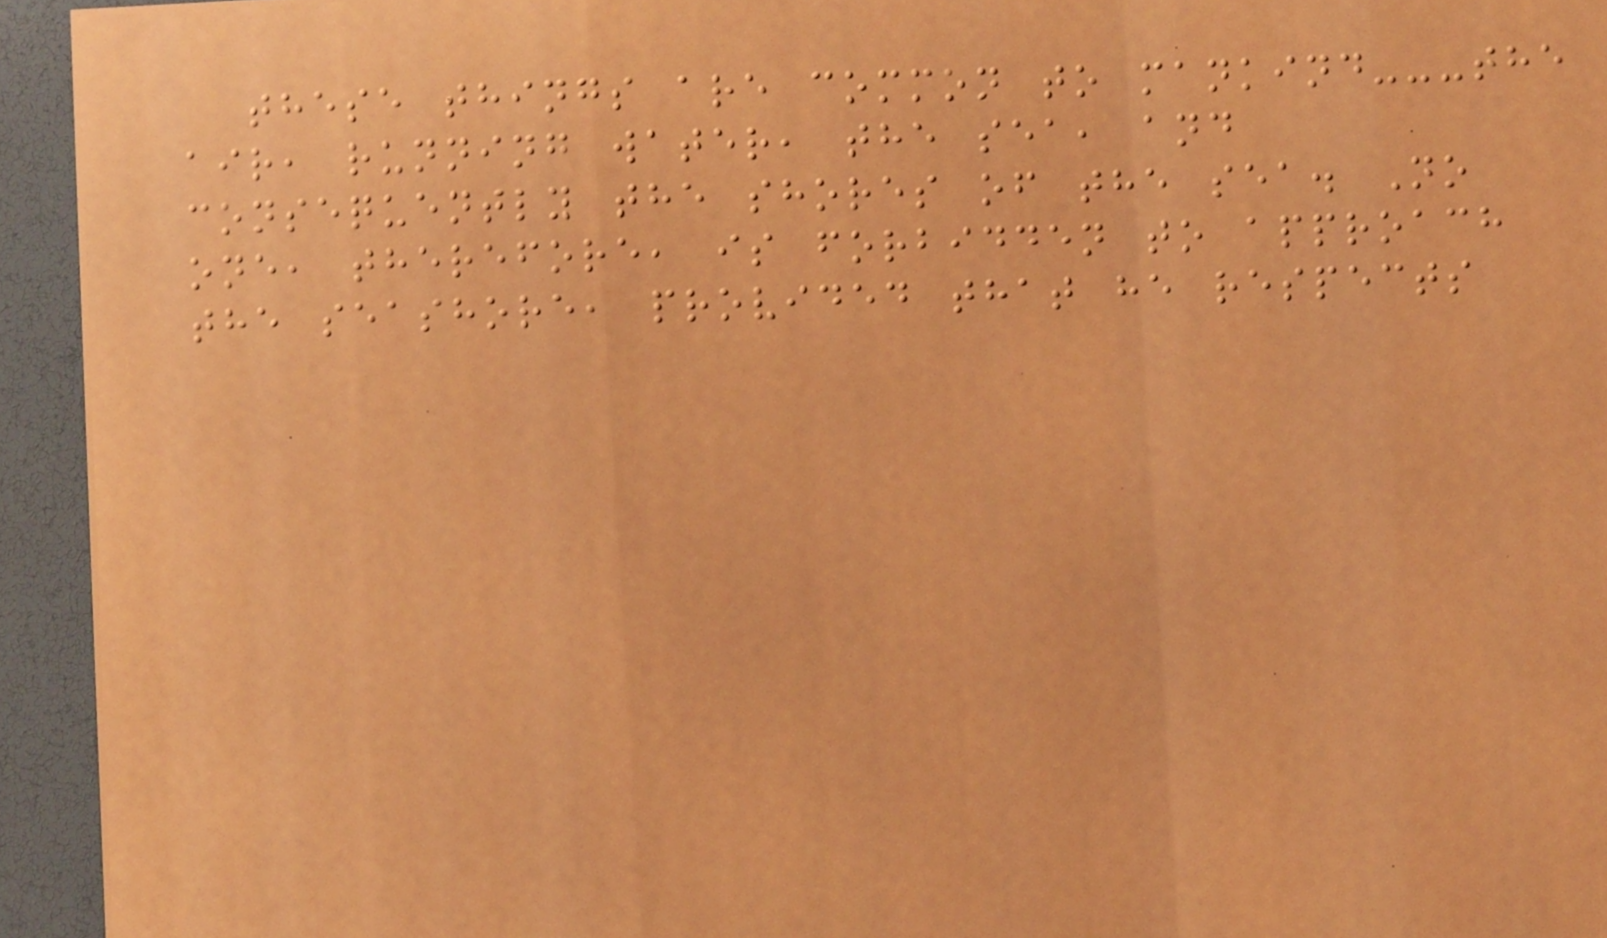these things are common to mankind---the
air, running water, the sea, and
consequently the shores of the sea. No
one, therefore, is forbidden to approach
the seashore, provided that he respects
